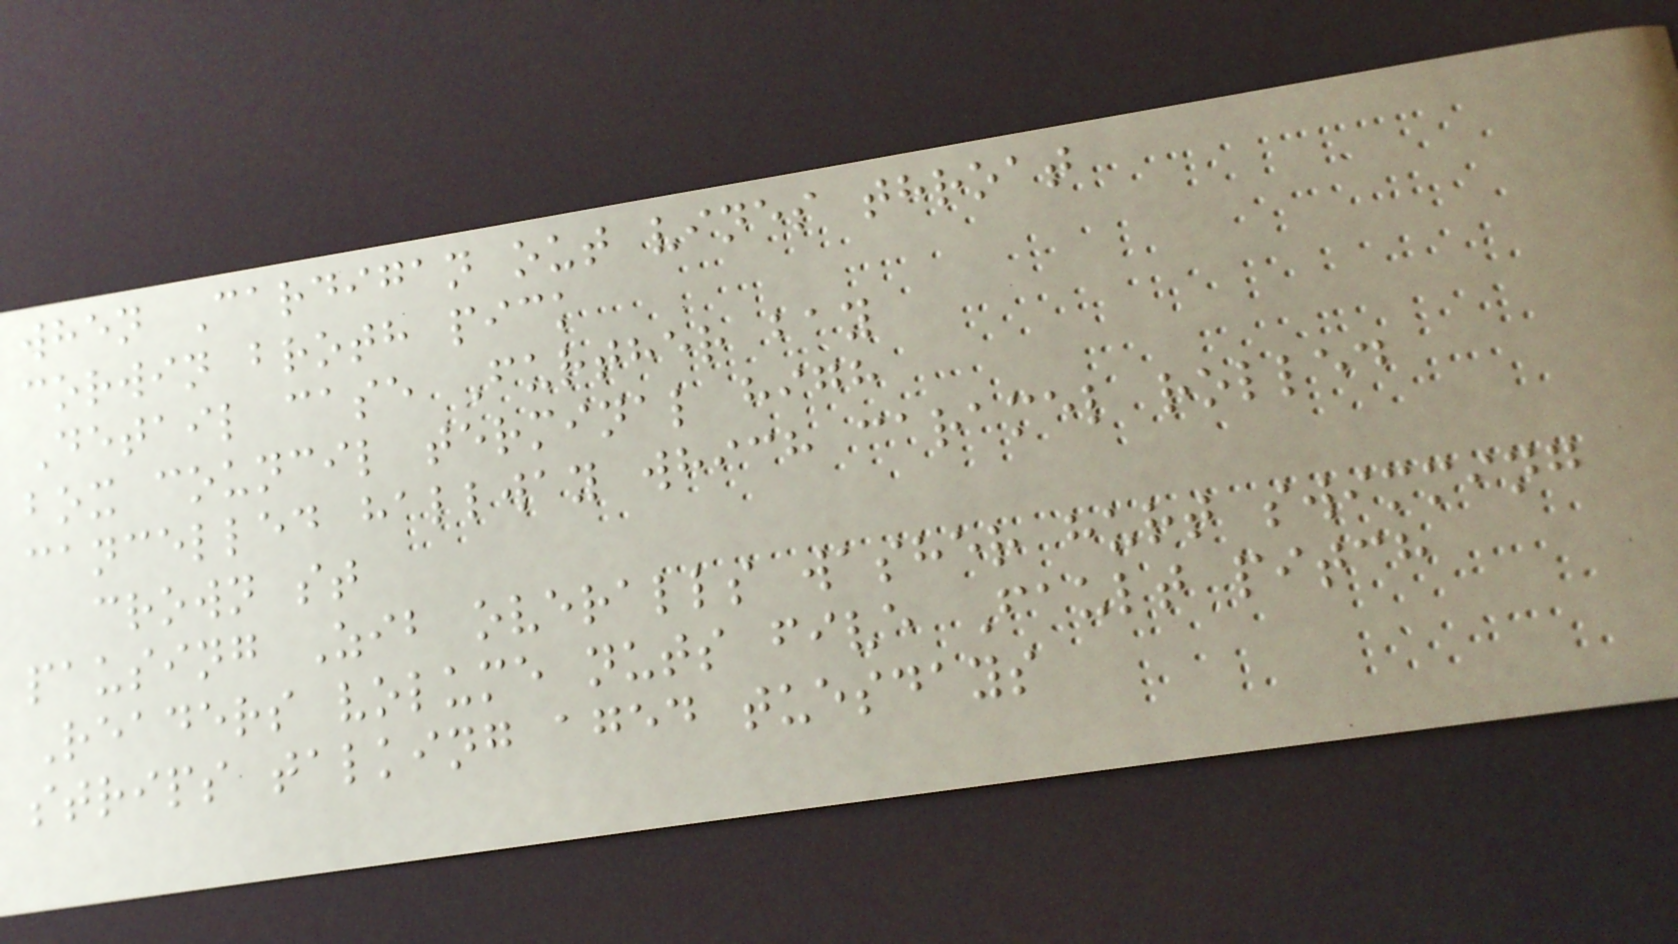when Cardigan out vines throat
corwin broth pick
Detail case Further bay
box council terminal high
cancelled hallway which caramel rolled
crown st
pausing Zib overalls washer hurt swimming
Readers volume nuts five Fault pitch
strips talking aged tuesdays
